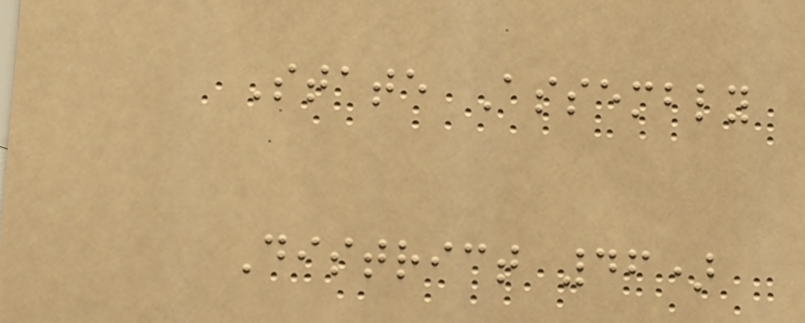State Assembly
District 46)
